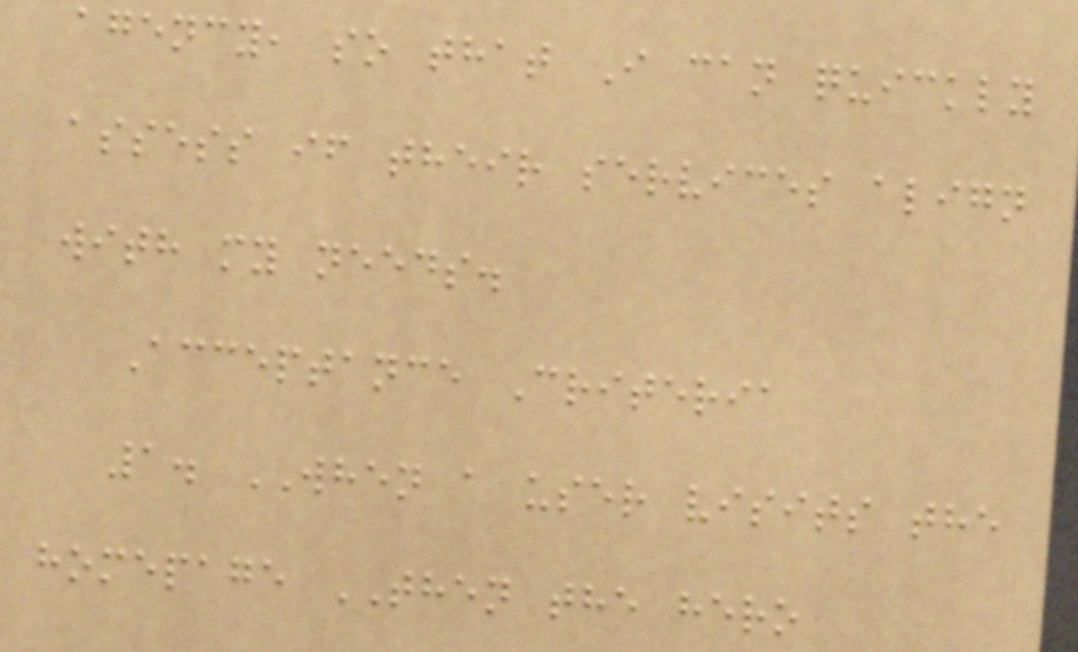agency, so that I can quickly
assess if their services align
with my needs.
Acceptance Criteria
1. WHEN a user visits the
homepage THEN the hero
